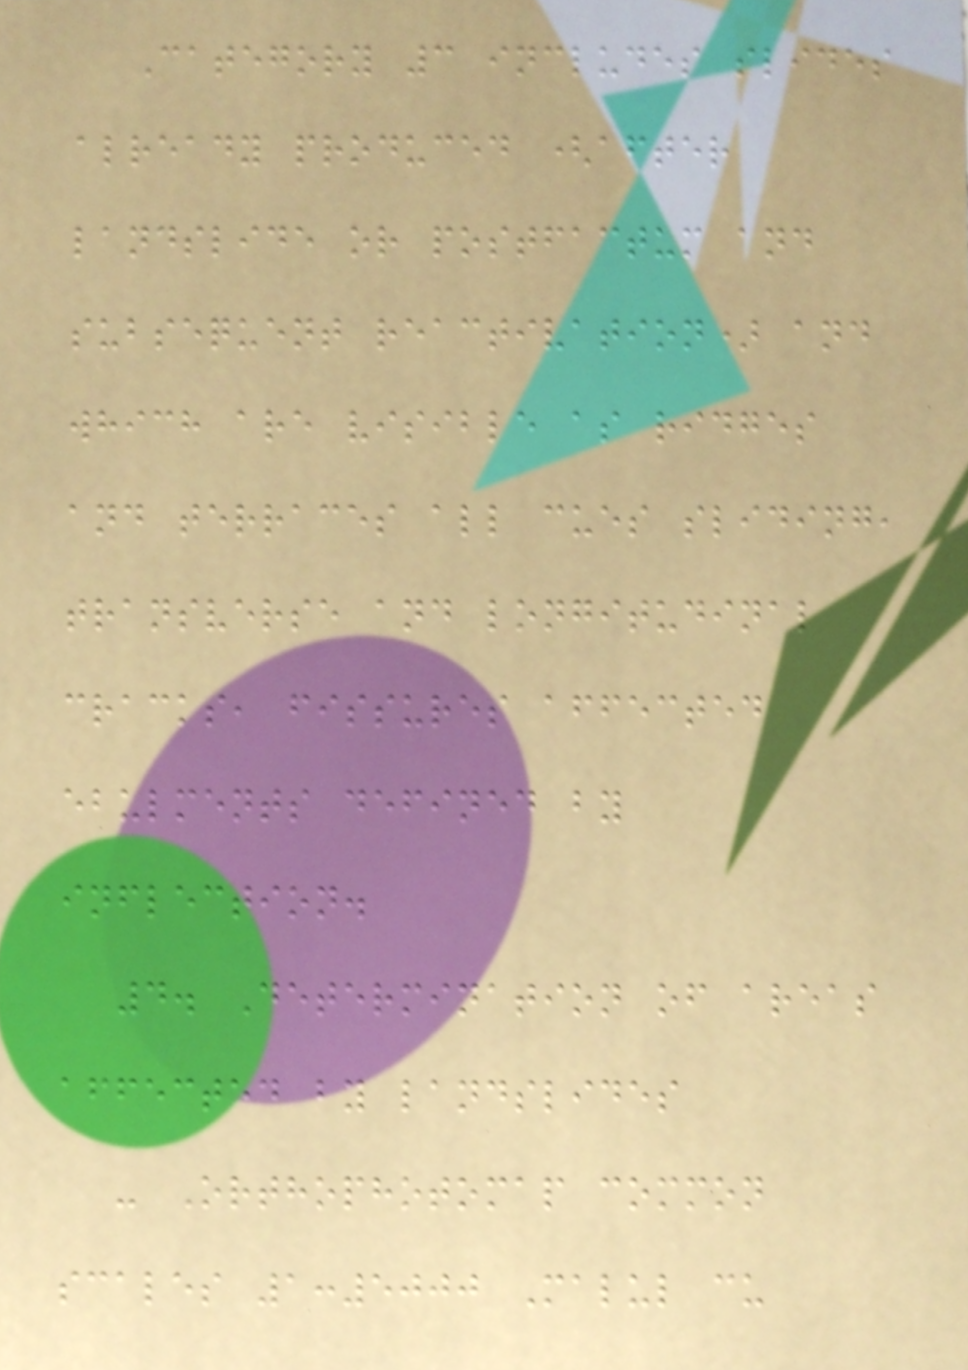Category 3 includes slides
already produced (after
landslide or postfactum and
subsequent reactivation) and
which are visible as ridges
and terraces all cues sliding,
transverse and longitudinal
cracks, fissures affected
ebulments defined by
inflection.
4. Determination of areas
affected by landslides
- Orthophotomap common
scales 1:5000 Malul cu
